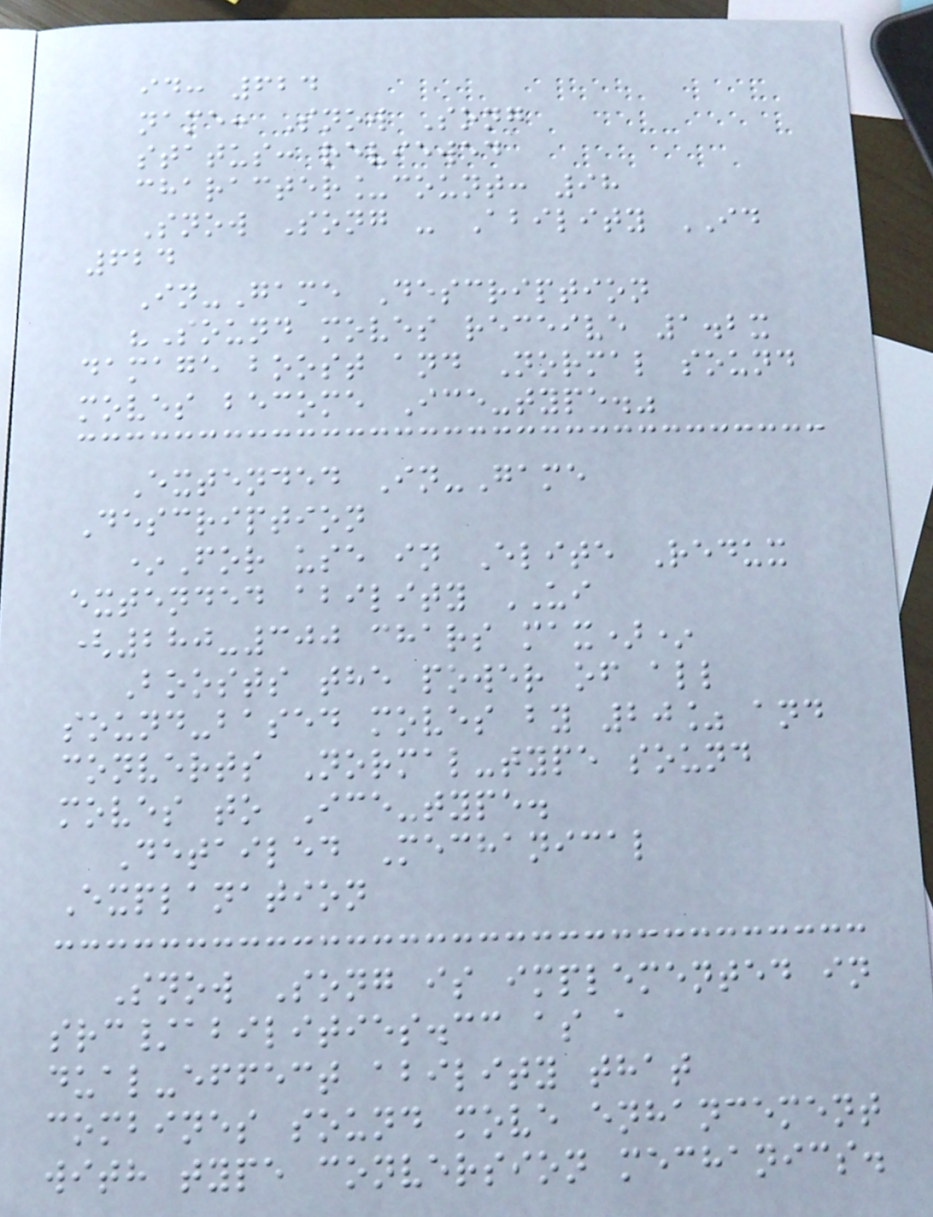id: 624
name: Snow Song
status: reviewed
character_count: 98
Snow Song - Ability ID
624
In-Game Description
"Sound moves receive 1.2x
damage boost and Normal sound
moves become Ice-type."
Extended In-Game
Description
*For use in Elite Redux
extended ability UI
(280-300 chars max)*
Boosts the power of all
sound-based moves by 20% and
converts Normal-type sound
moves to Ice-type.
Detailed Mechanical
Explanation
Snow Song is implemented in
src/abilities.cc as a
dual-effect ability that
combines sound move enhancement
with type conversion mechanics.
